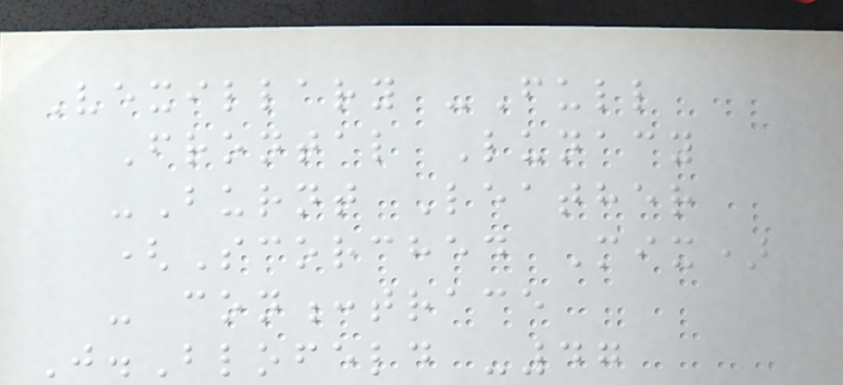Vexillary -Full
Frontal Lunacy
-Burnt Leather
(Scorched Mix)
- con:trace
J.Blofeld -47
